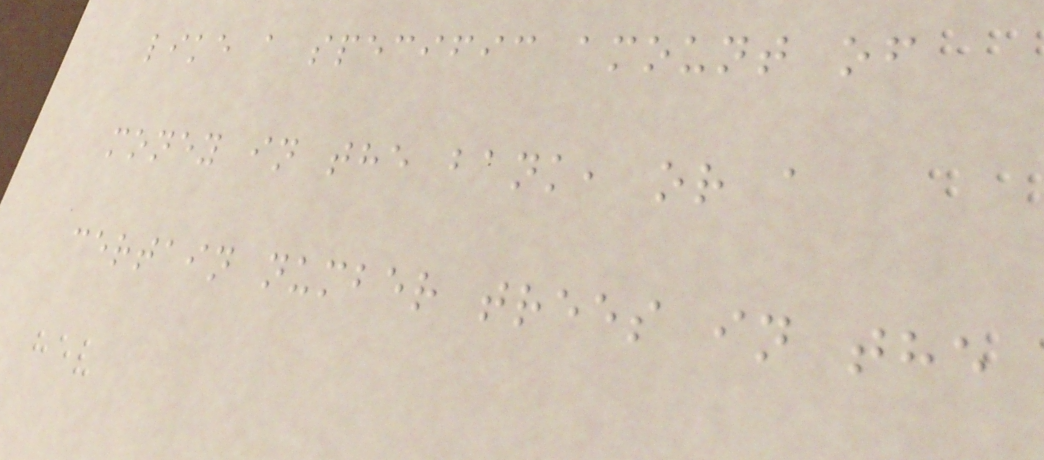like a specific amount of
money in the bank, or a
certain number trees in the
